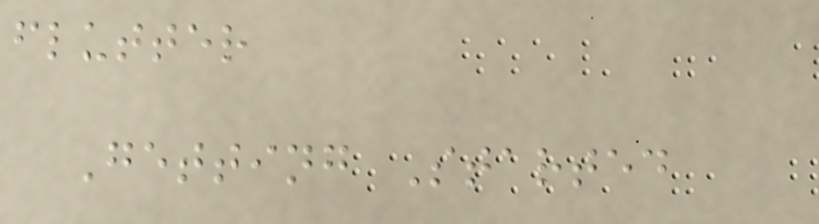flutter
Getting Started
